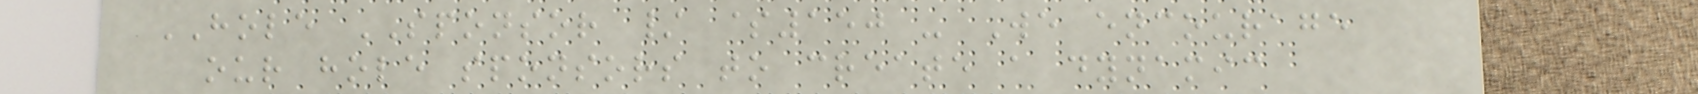HOLE SPONSOR / $150 - We encourage
our hole sponsors to create a dynamic
